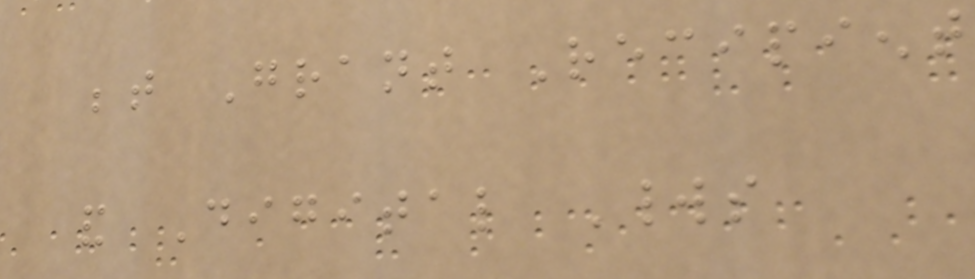between Grant Recipient
and Digital Worlds
